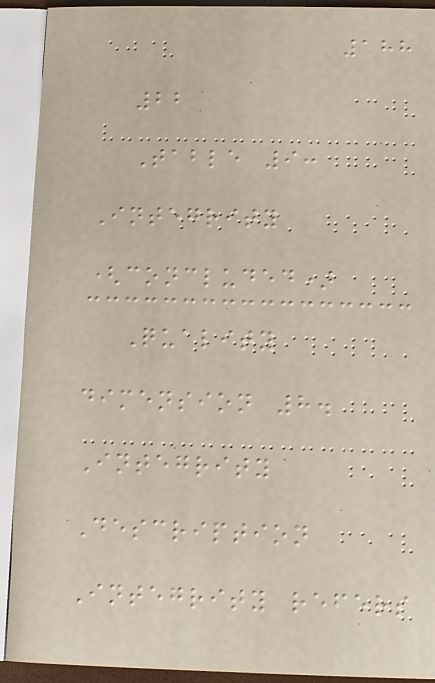188
22
Table 9:
Integrity
(concluded)
Quality
dimension 8.
Integrity
Description
Integrity refers
